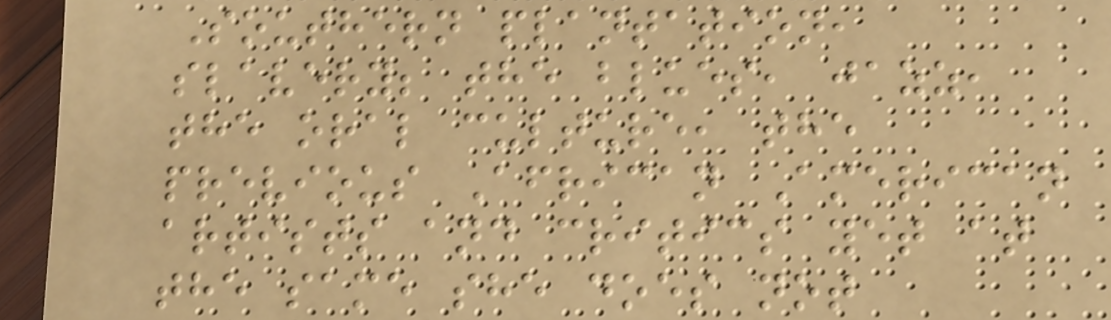Southern plantation,
slavery; the blues, jazz,
the oral culture, the
previous African American
artists and critics yet at
the same she does not
